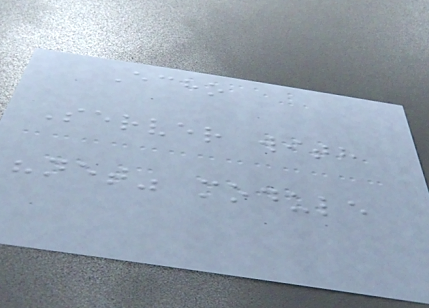Echo
Server with
"net" module
